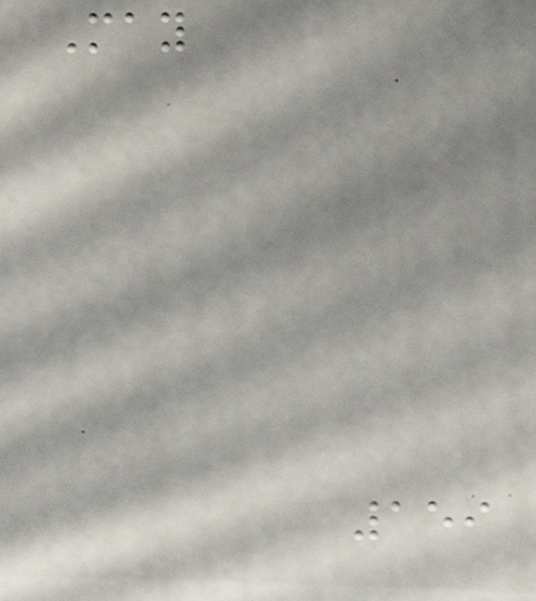May
159
